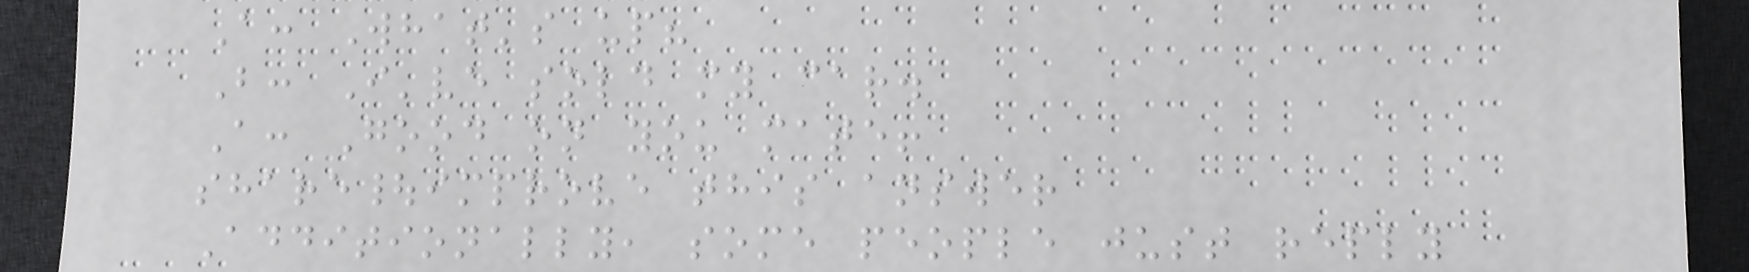A: What's up?
B: I've sold my car.
A: Good on you mate!
share|improve this answer
Additionally, some people just reply
